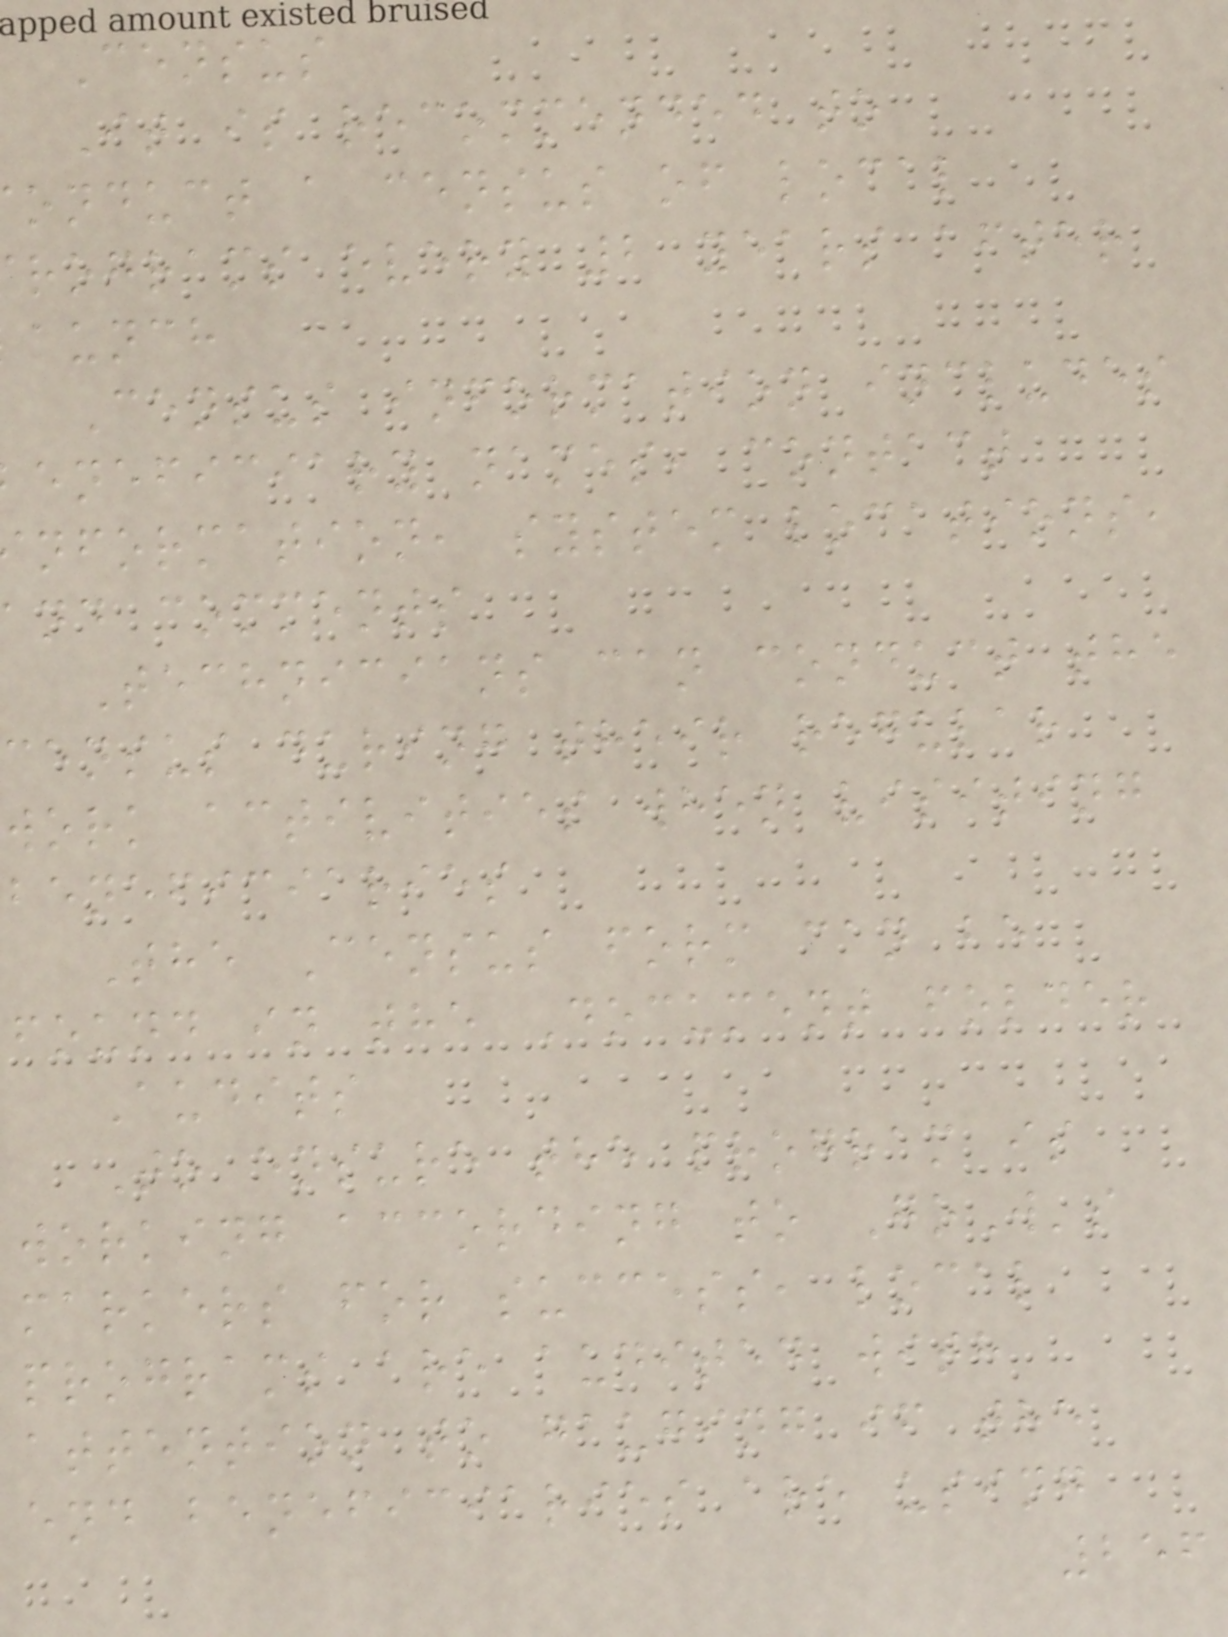Census
It is recommended to
onduct a census of local
rograms every 2 years after
aunch
Census information includes
eneficiary names, contact
nformation, system locations,
nd comments
Technicians can conduct the
census during their regular
work activities when visiting
beneficiaries
The Census form can be
found in the Document folder
Audits
To ensure the program is
working according to GoW's
markers for success, local
programs are audited with
attention to gauging if the
end beneficiaries are using
256
